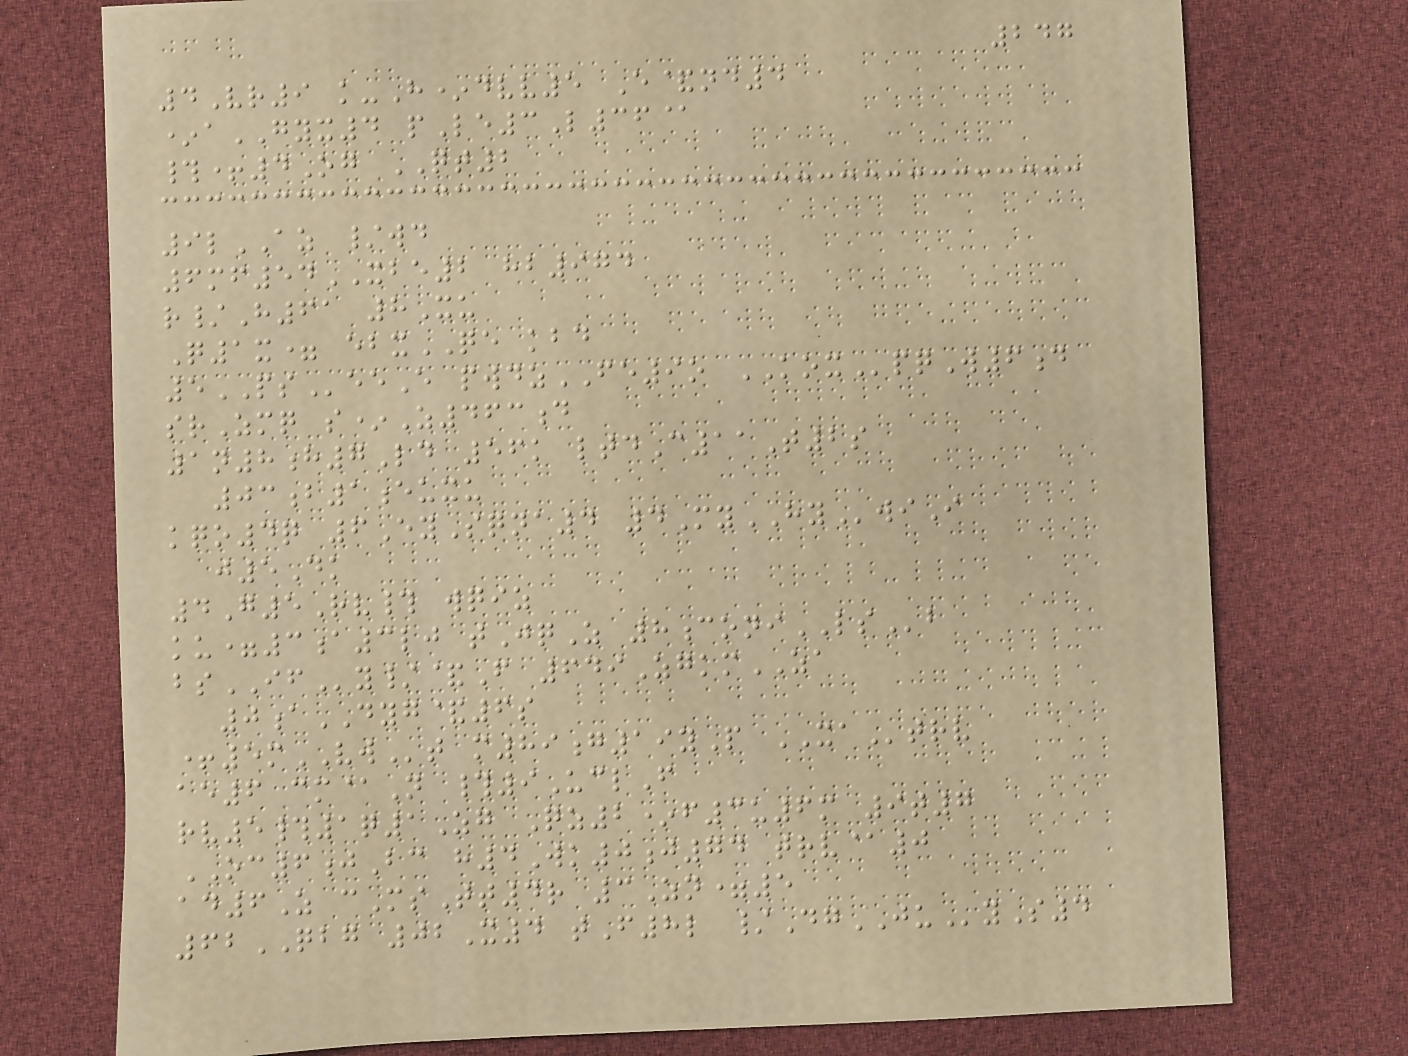247
4Vr9 k-H*dvv5 E&nd4
*aGYX4 pLe3L36@
#+4Og QT2
9lAZ /wd
6mf54XBE2 hb974
r/H61 8Xu
Q1x= ebxQE kbd
5PSeeE pwdzFE9o KOXpqW6d
srZmq s*Z463d
1n8h7Ld 56k ltdC11T2s
03b1euxu
kqo4q 6EySqna4 4MyHYwiI
j5Dk
4G5Rv# wqiz
ku=3a3lj tJqZ 8coniLSb
bsIFy/&F 649ZgkmZA
0aDYG&6s
+5mVWt m89g19yP XAtrv
ae6 cm@N #9UclF
rv5#1q1Zg Qz2*f3u6m 9t7
OC6jBc h4Wk0j74 trv@0
ad6Z cMsTt4r 3Zn=5
62QBG 02X4 tF8l /DgJUyS4
